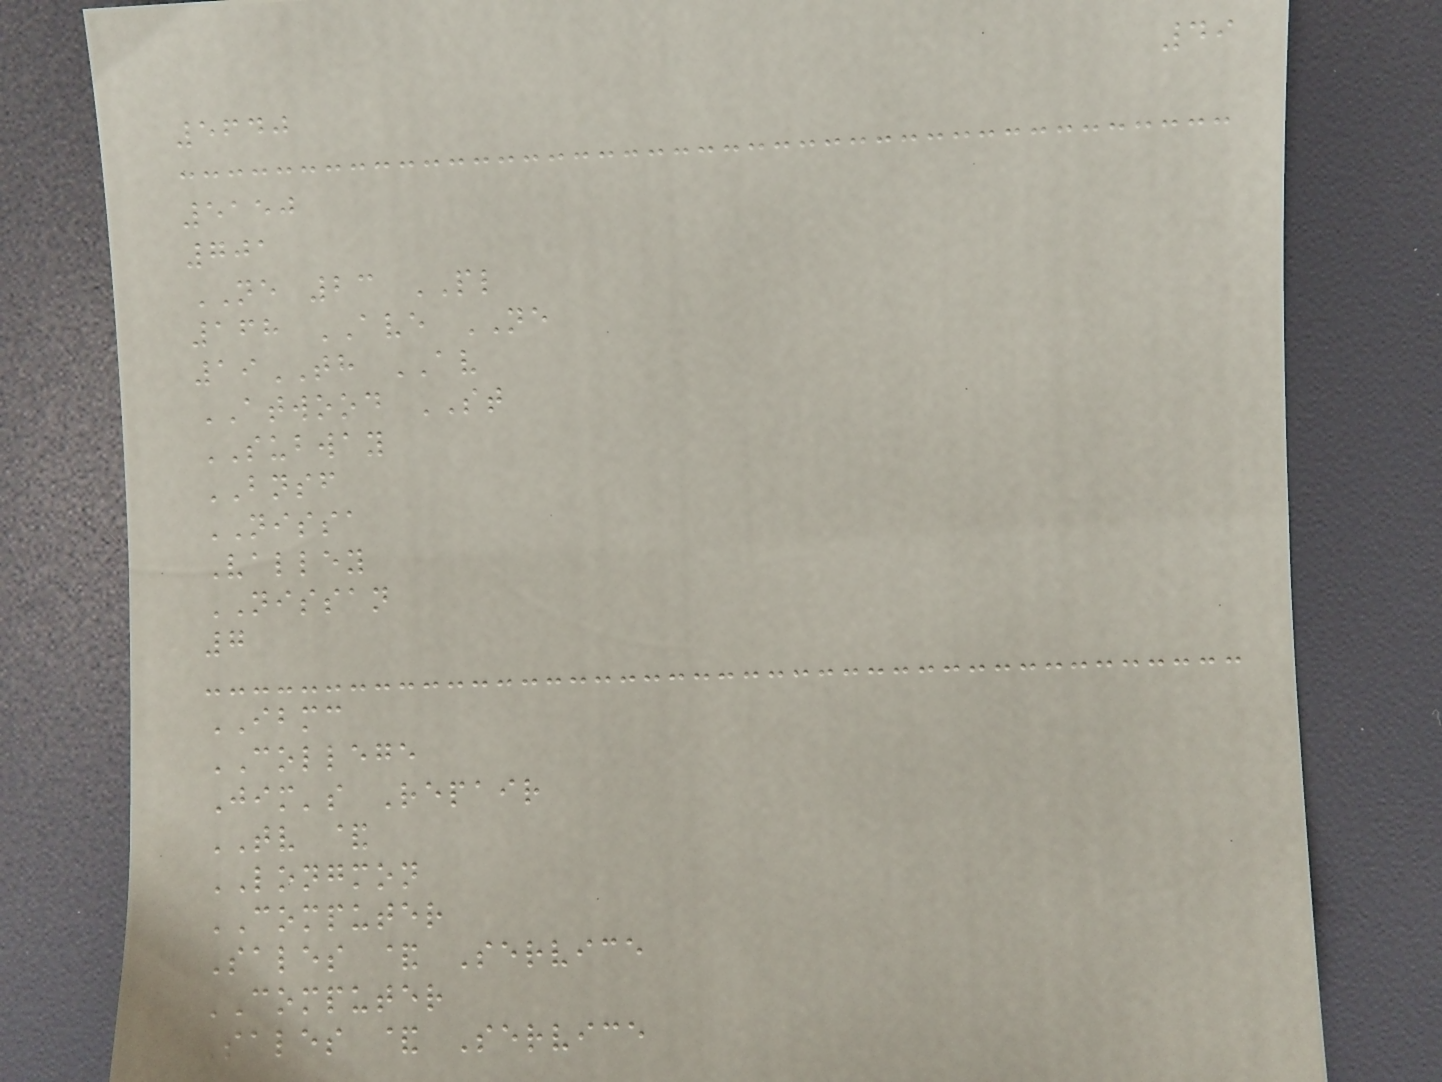49
5640
5150
701
NE 23 PL
168 AVE NE
19TH AV
ATWOOD ST
SUBWAY
BNSF
NISSA
Valley
NISSAN
7
IBMC
COLLEGE
Jim's Repair
TV &
LONGMON
COMPUTER
Sales & Service
COMPUTER
Sales & Service
